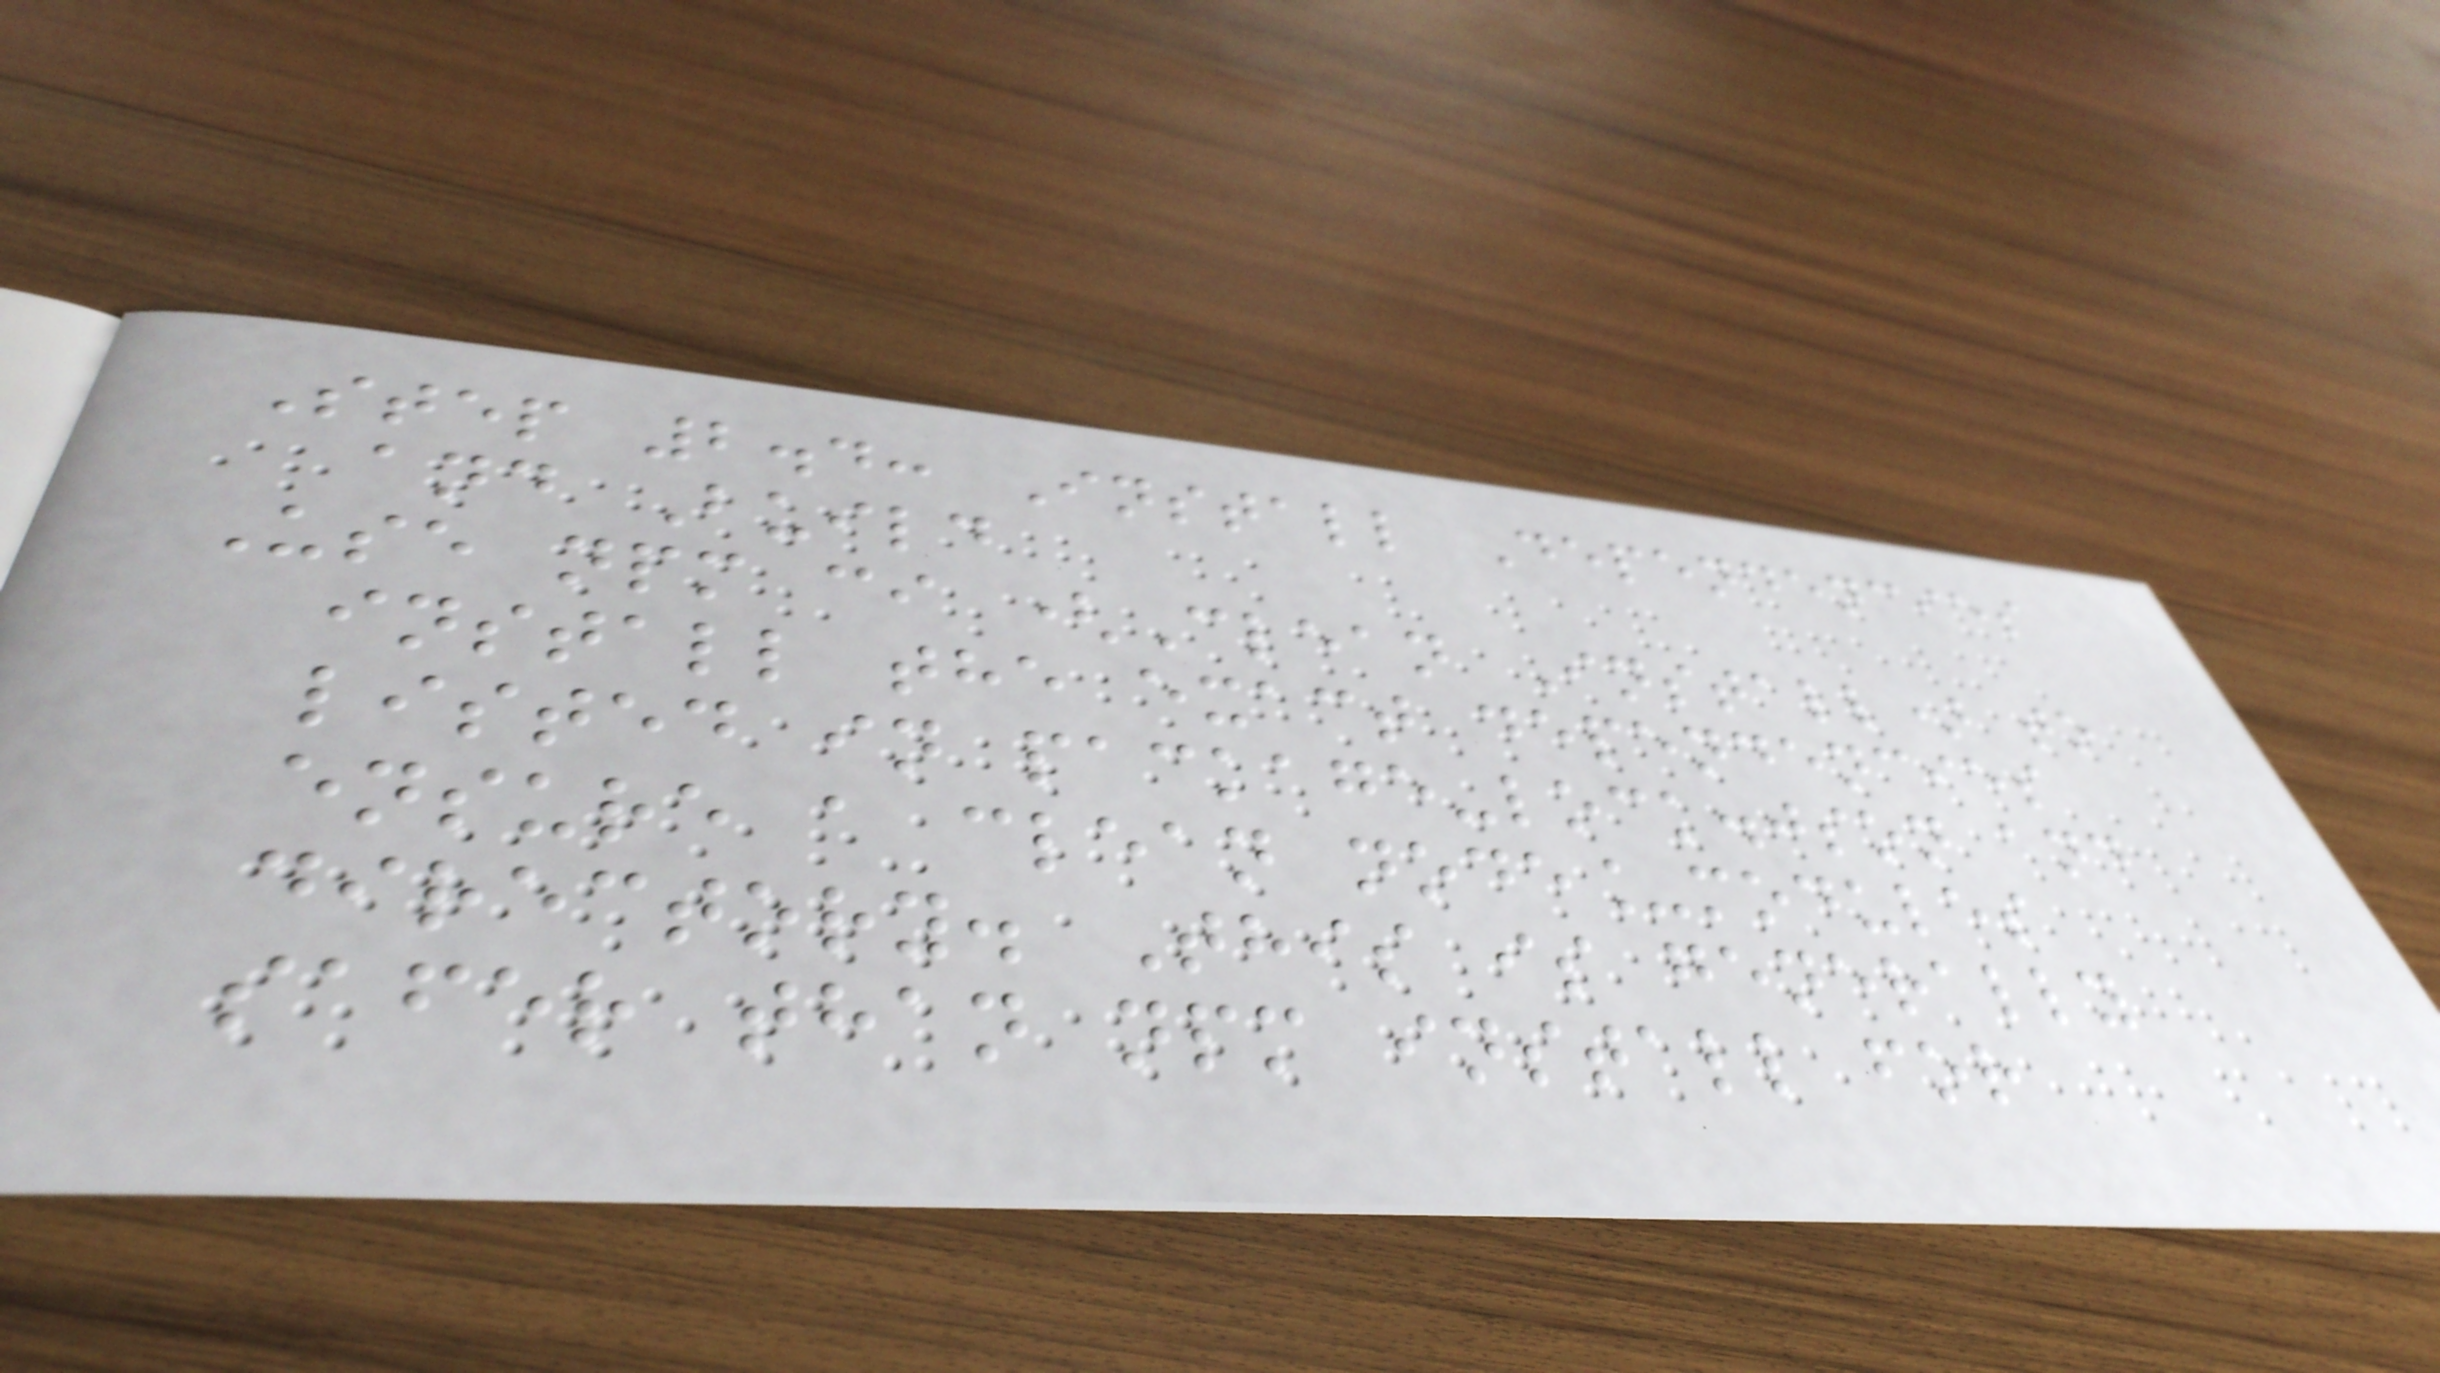Step 2.4: Install Dependencies
and Build
Use npm ci (Clean Install) to
install the exact dependencies
listed in package-lock.json and
ensure a clean node_modules
directory. This is generally
safer than npm install for
